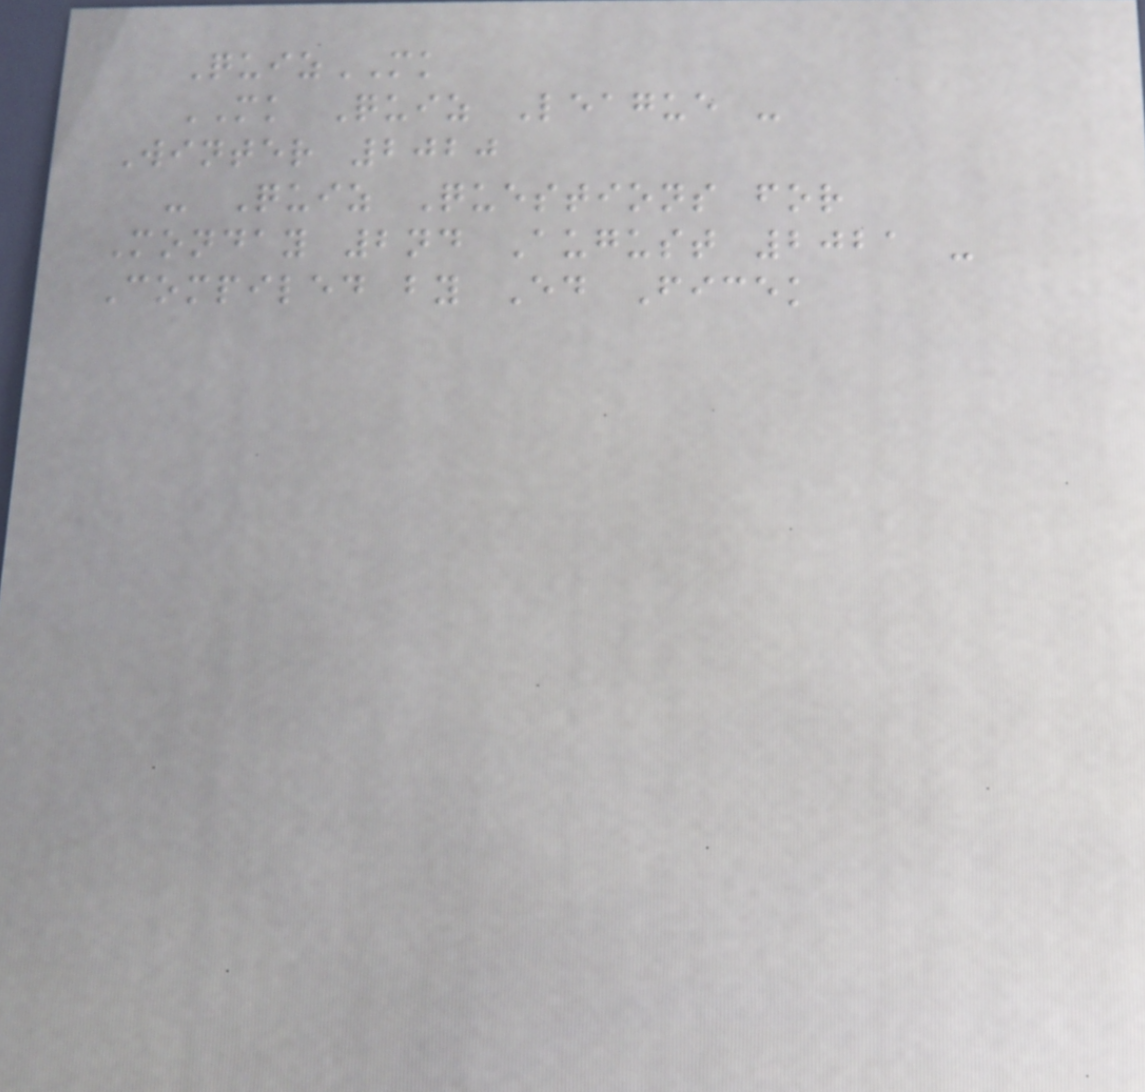QuizMK
MK Quiz League -
Winter 2020
- Quiz Questions for
Monday 2nd August 2021 -
Compiled by Ed Ficek
